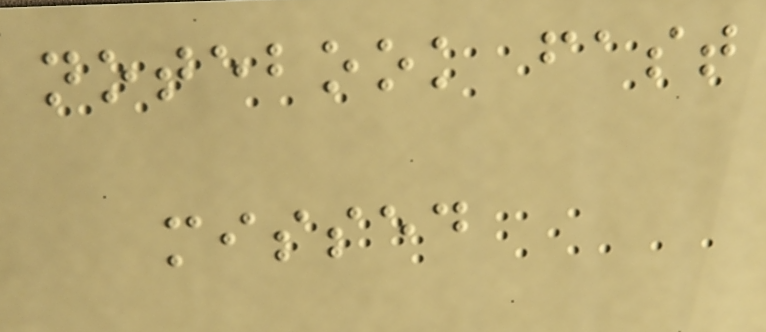notebook fast
missed
